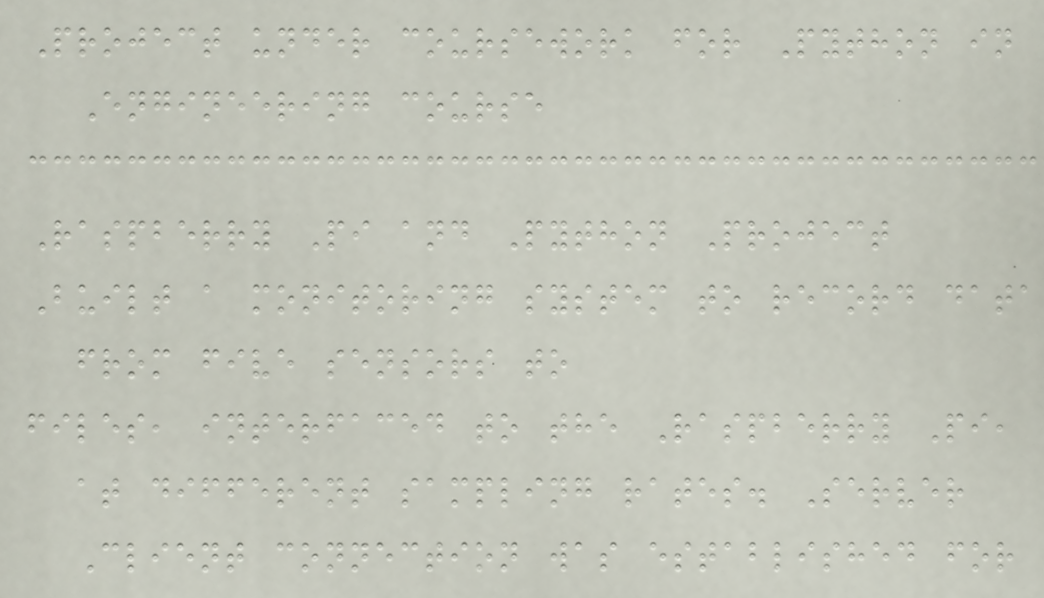Project under coursework for Python in
Engineering course
Raspberry Pi and Python Project
Built a monitoring system to record data
from five sensors to
files, interfaced to the Raspberry Pi,
at different sampling rates. Server
Client connection was established for
